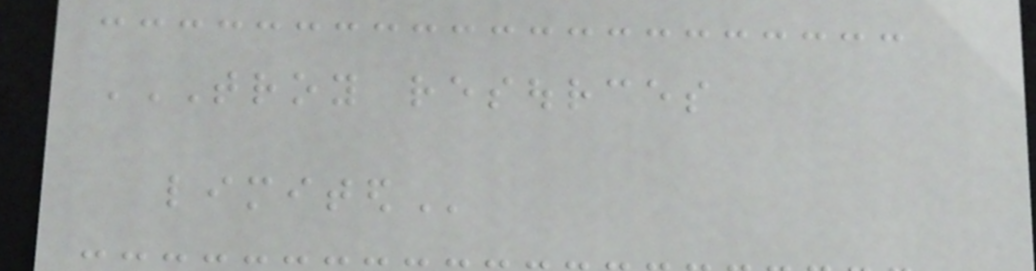TROY RESOURCES
LIMITED
